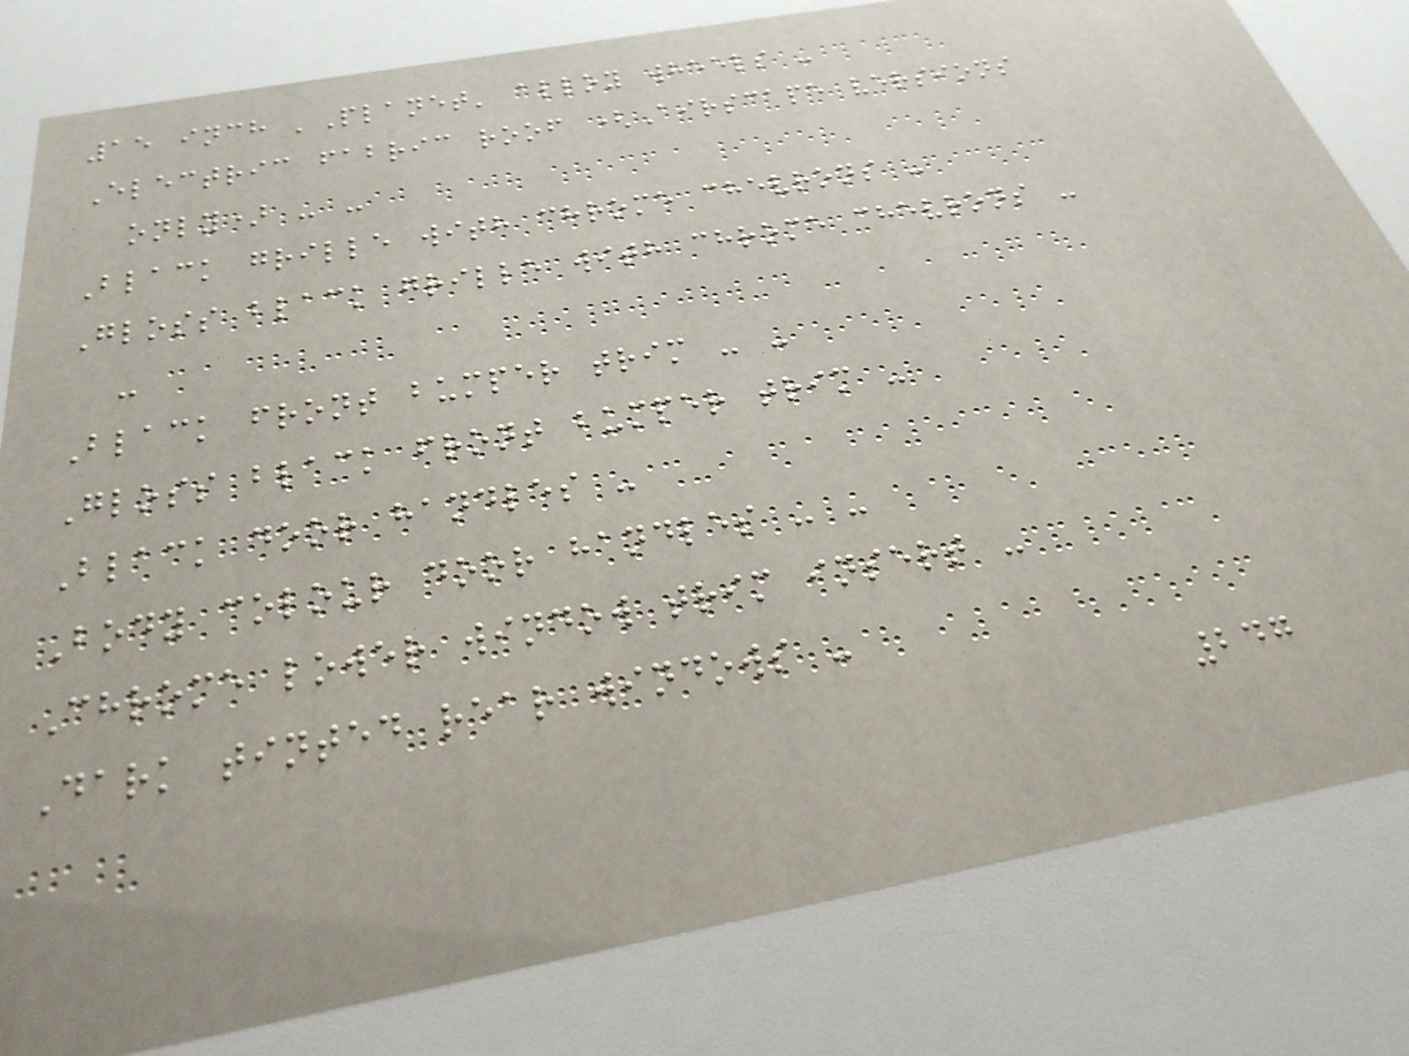15 inch 'Planet' alloy wheels -
Electric fabric roof (Airscape versions
only) - -
Black grille with chrome chevrons -
Gloss black grille with chrome chevrons -
-
Black front bumper trim - -
Gloss black front bumper trim -
Black door handles -
Body colour door handles - -
Chrome lower window trim insert -
Dark tinted rear windows -
247
